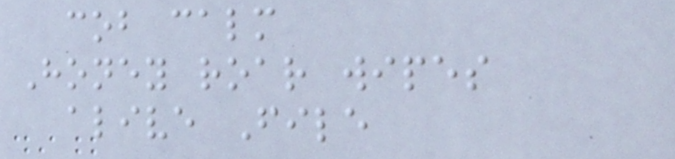cob calm
Honey roar wipes
alive File
